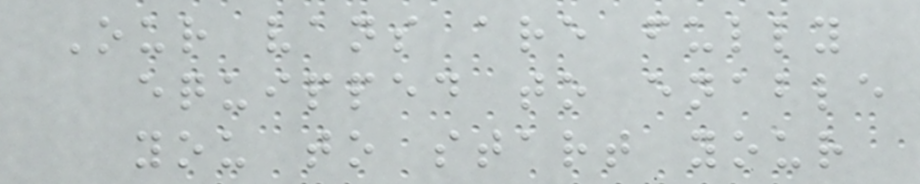Our vans are fully
equipped to enable
you to start your
